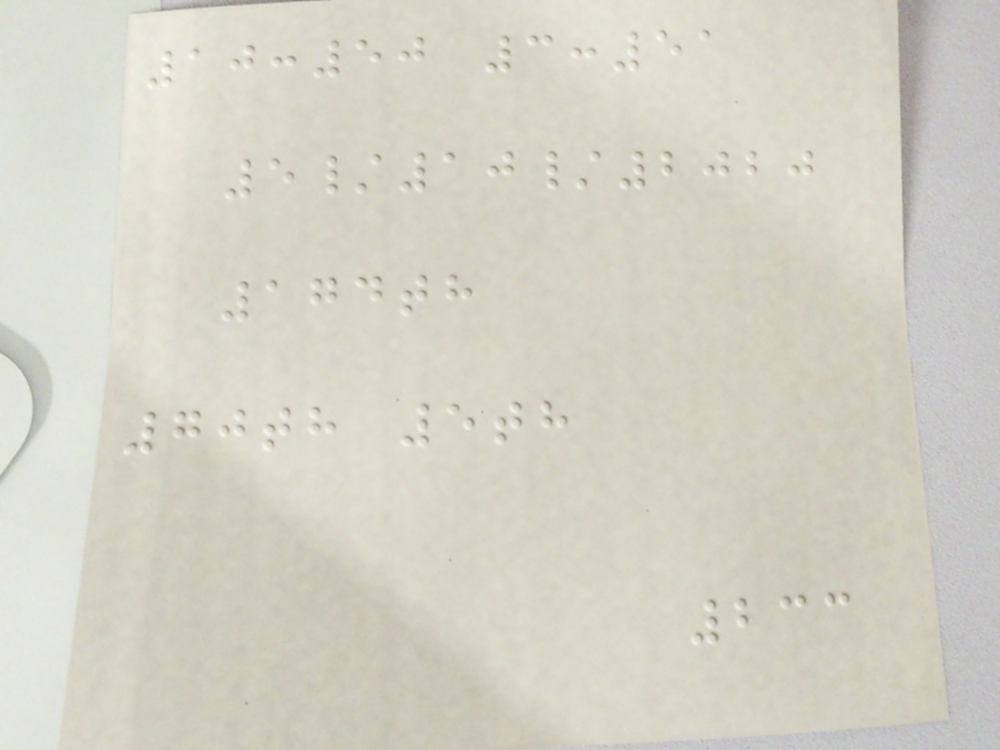10:50 3:51
5/10/2020
174th
70th 5th
233
